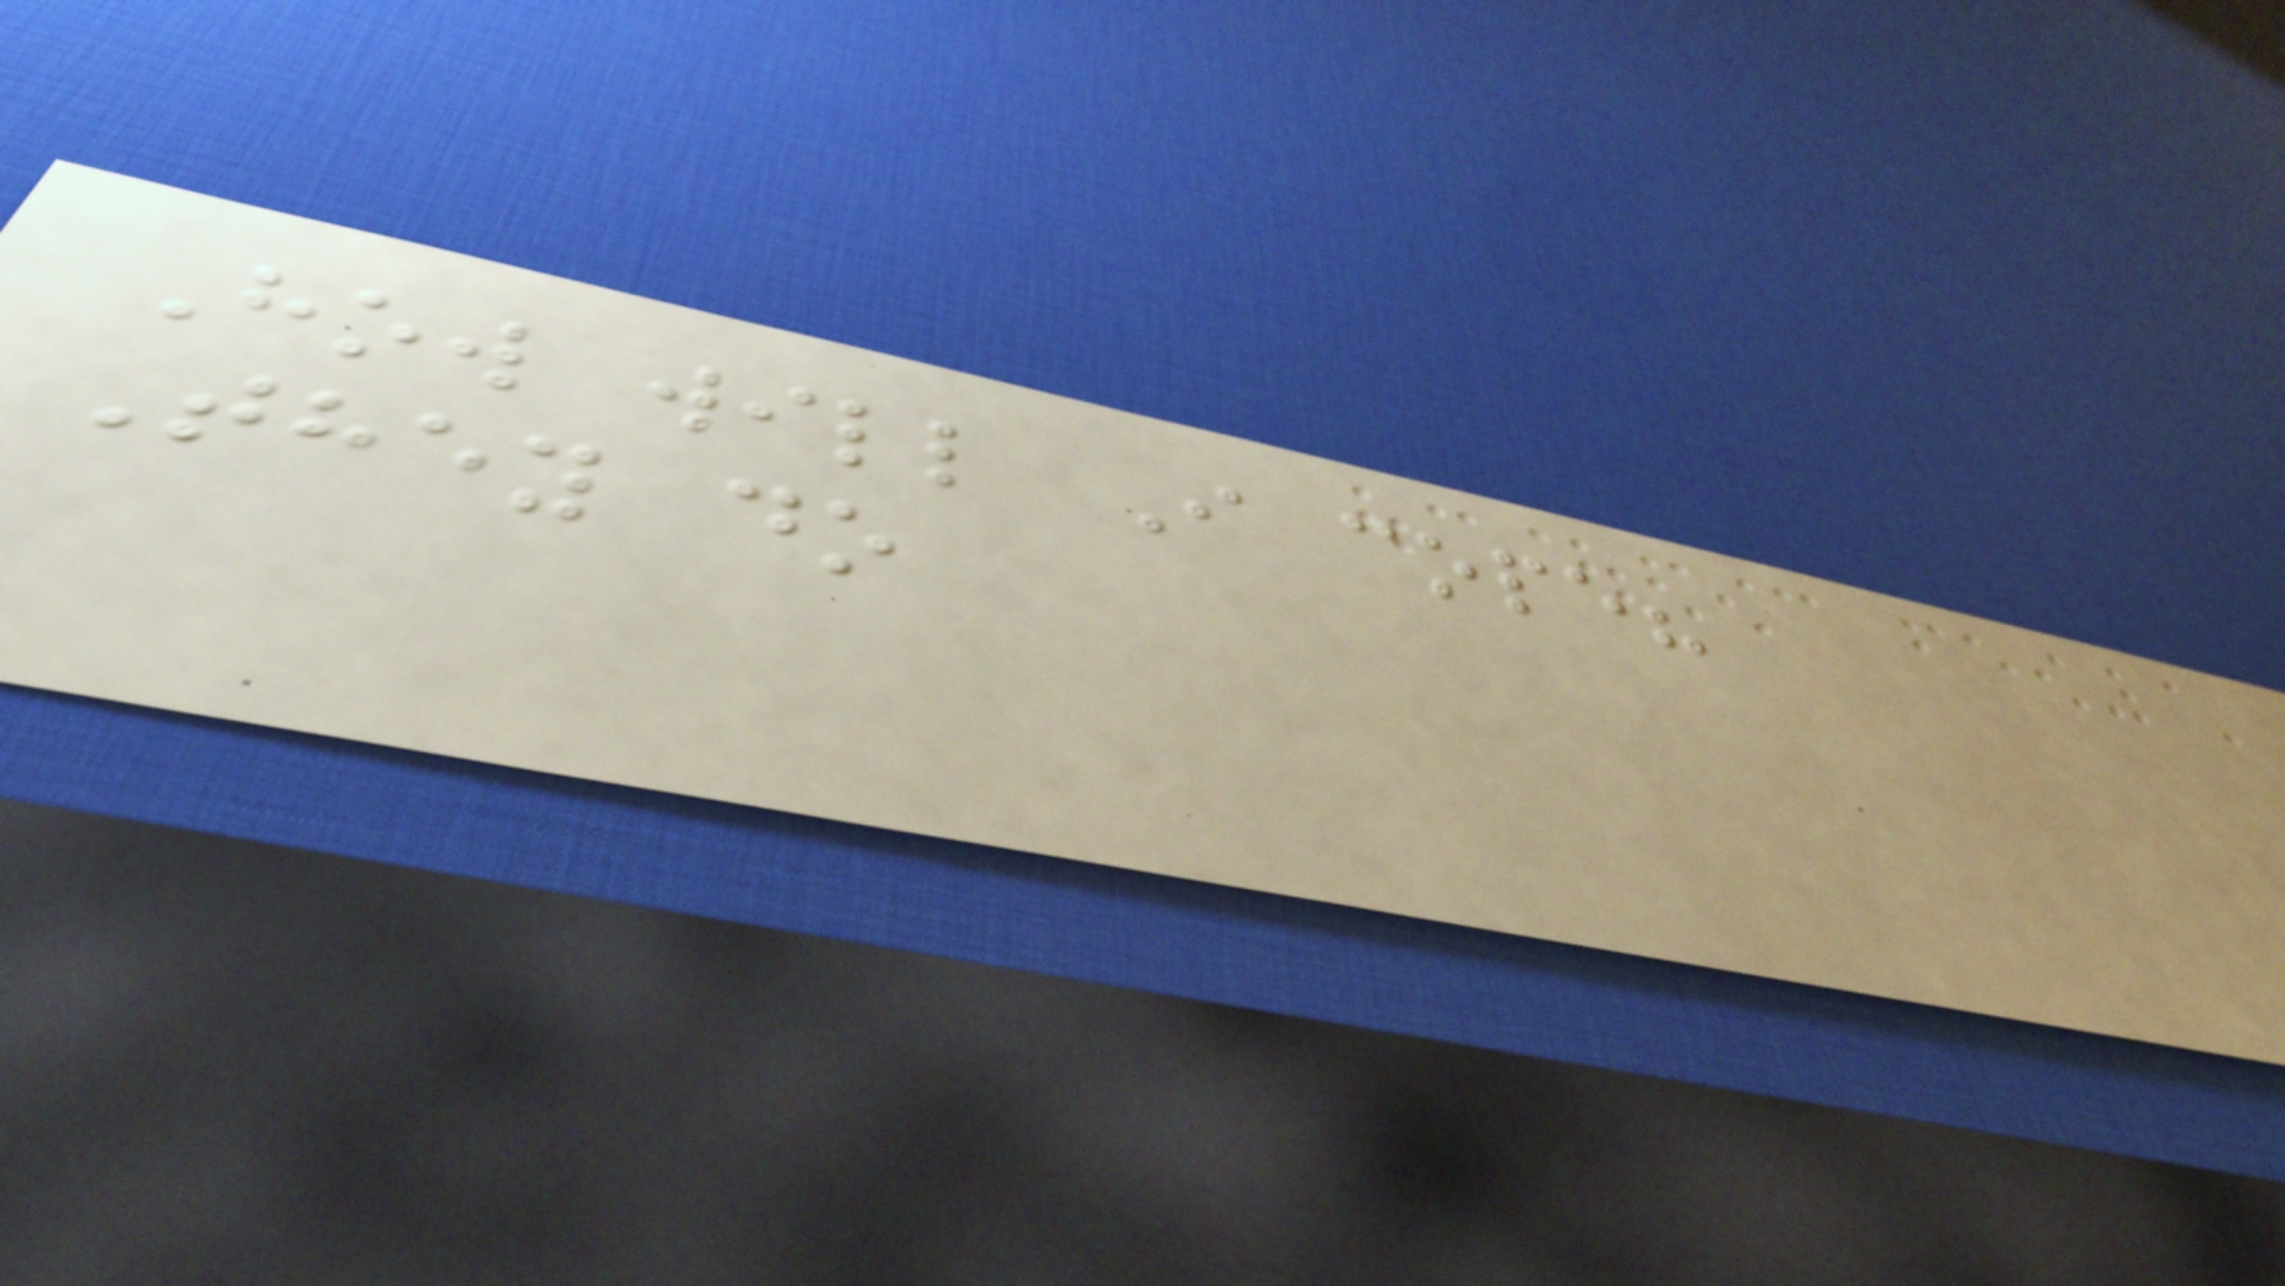How will I cope?
They do
